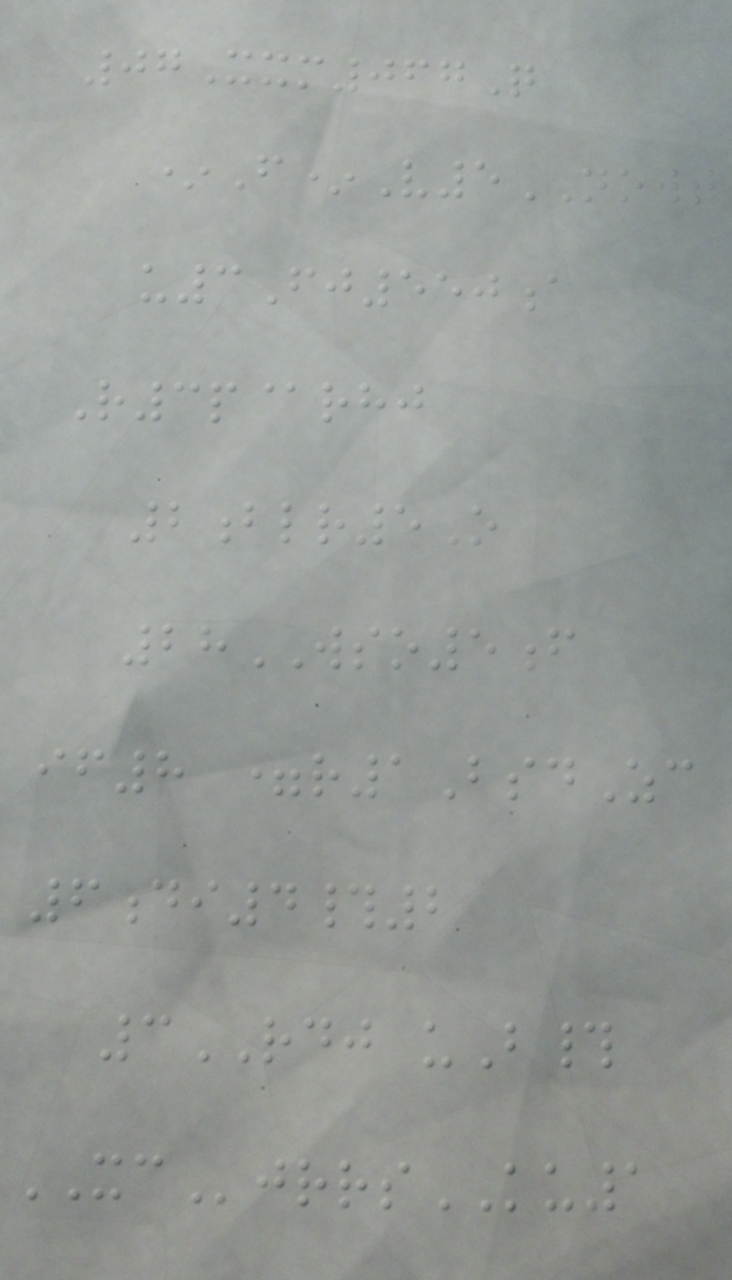07Xxm067Q
*F*V5NOWT
u3Fj550a
R3p@rhj
2blr5O
28WSO5f
if8 =r1BsdZc
6di4#2
3RDJ uB#
XCjrrsKU1
